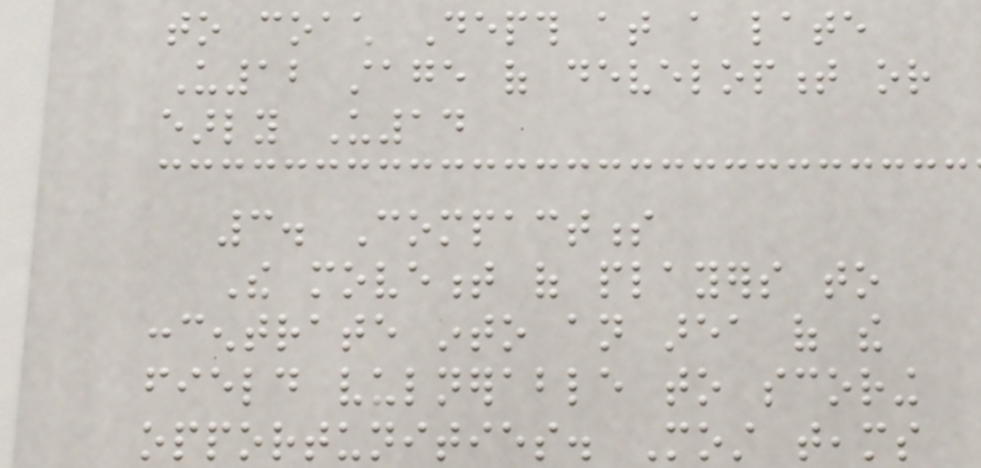to coach Depth at a late
U12 stage of development or
early U14
3. Compactness
The movement of players to
concentrate into an area of the
field vulnerable to scoring
opportunities. Most teams
